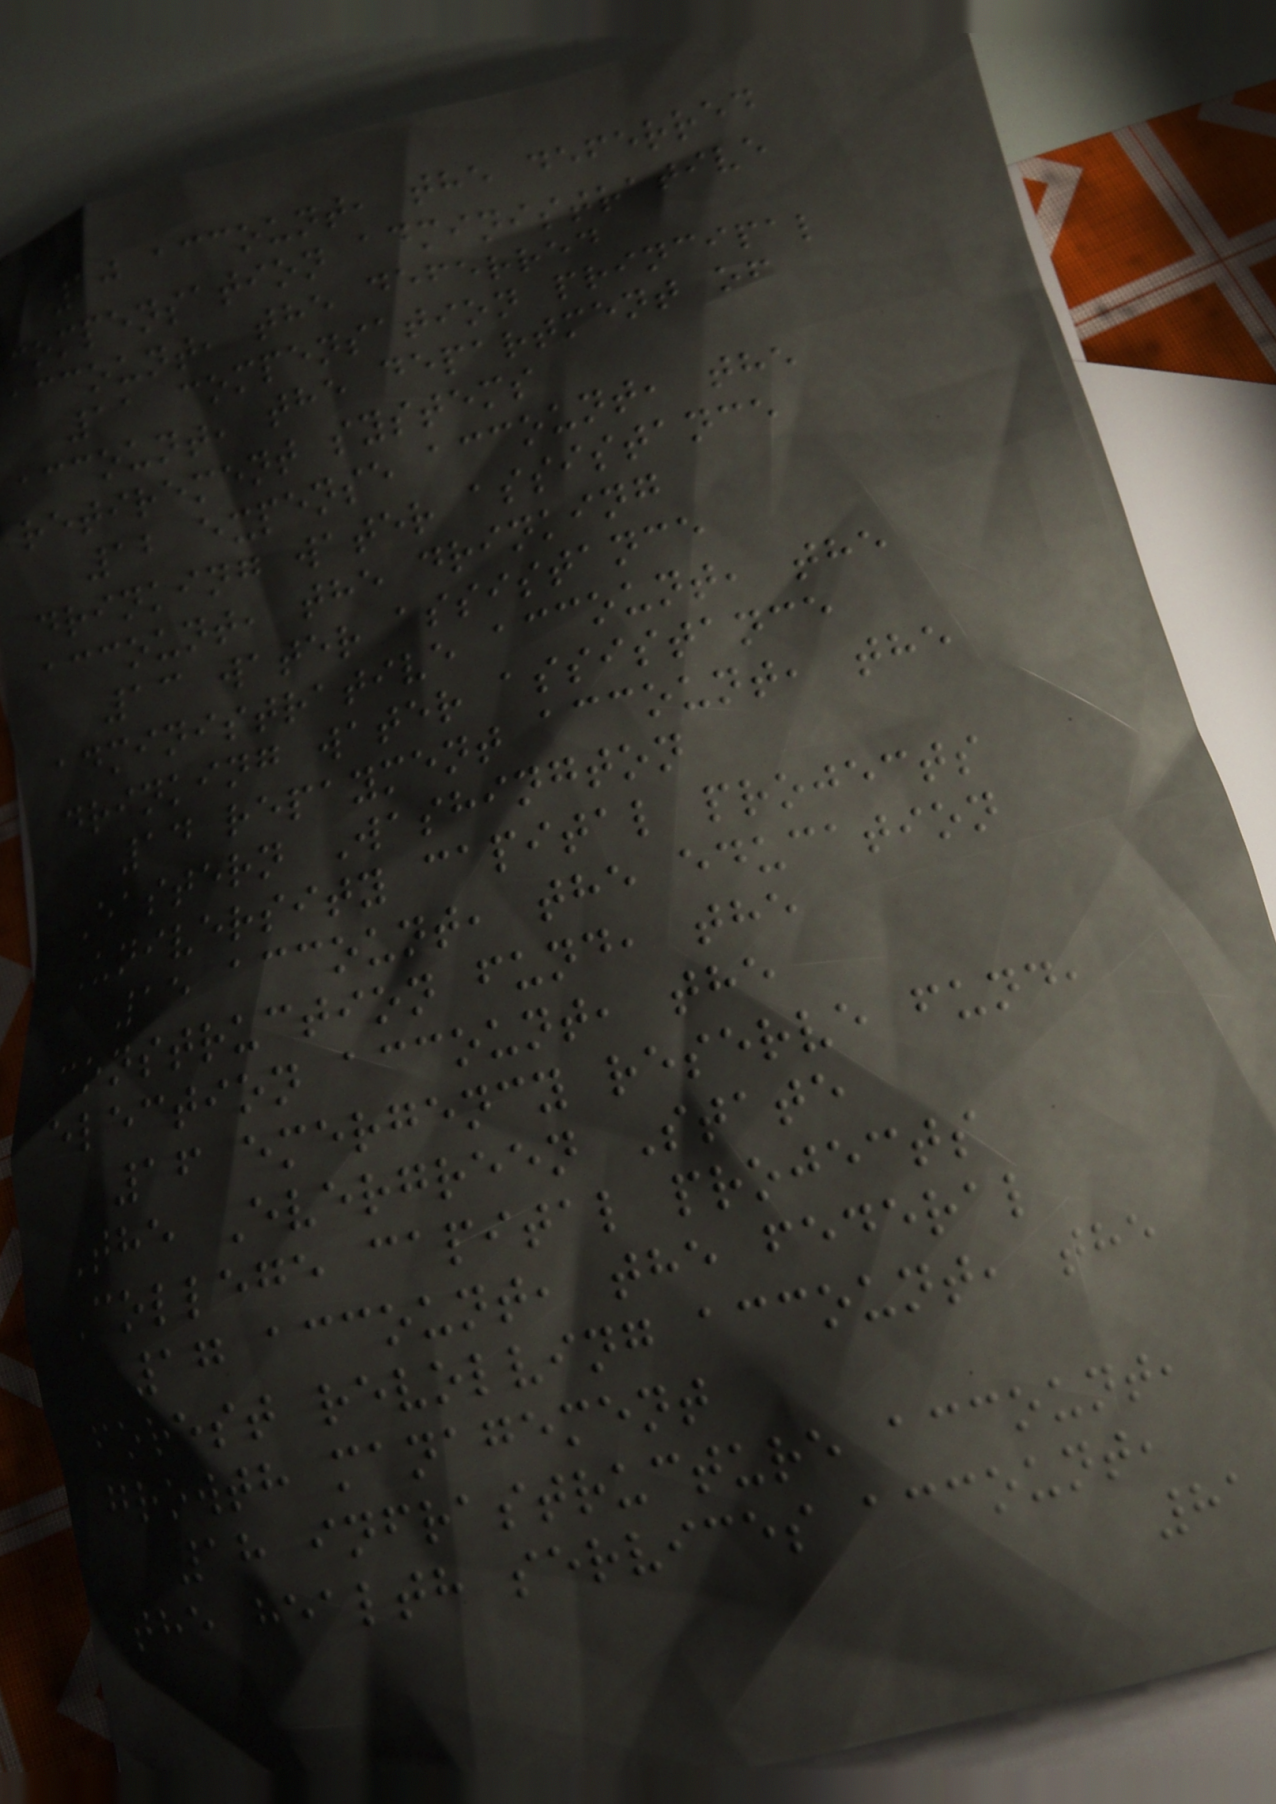10 account, the deferred
compensation administrative
account, the deferred
11 compensation principal
account, the department of
retirement systems
12 expense account, the
drinking water assistance
account, the drinking
13 water assistance
administrative account, the
drinking water assistance
14 repayment account, the
Eastern Washington
University capital projects
15 account, the education
construction fund, the
election account, the
16 emergency reserve fund,
The Evergreen State
College capital projects
17 account, the federal
forest revolving account, the
growth management
18 infrastructure account,
the health services account,
81
